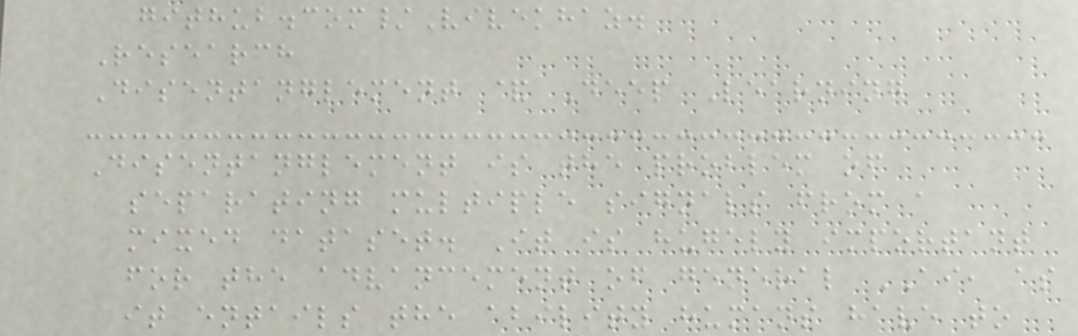github.com/Vivekhaz.
Research
Disentanglement & Deep Learning
Disentanglement is the problem of
separating multiple signals from a
mixed dataset. It is hugely important
for the advancement of general AI, as
it entails the ability humans have to
